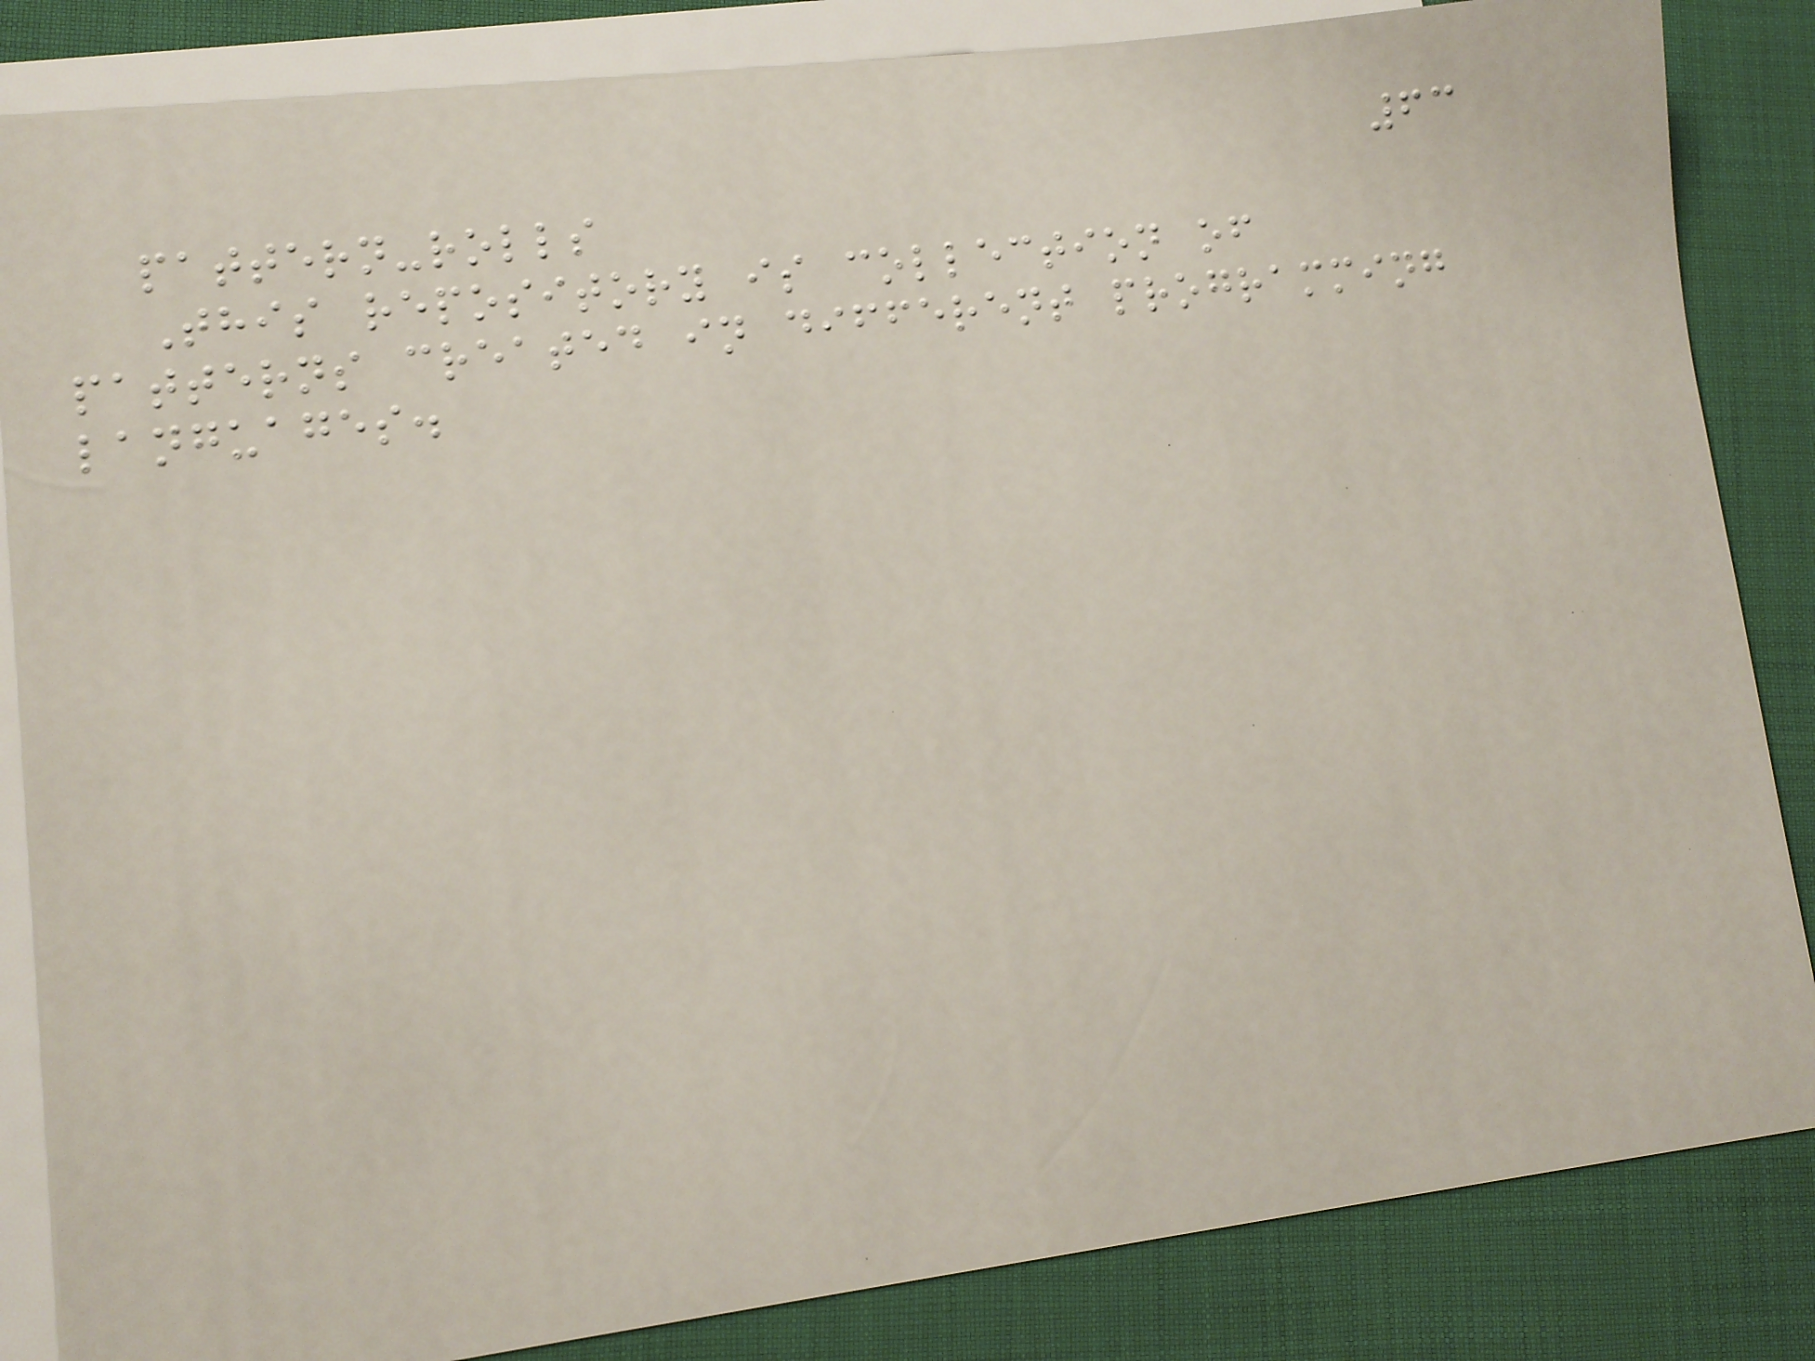63
pattern-rolls
This repository is collection of
patterns created in different programming
languages.
